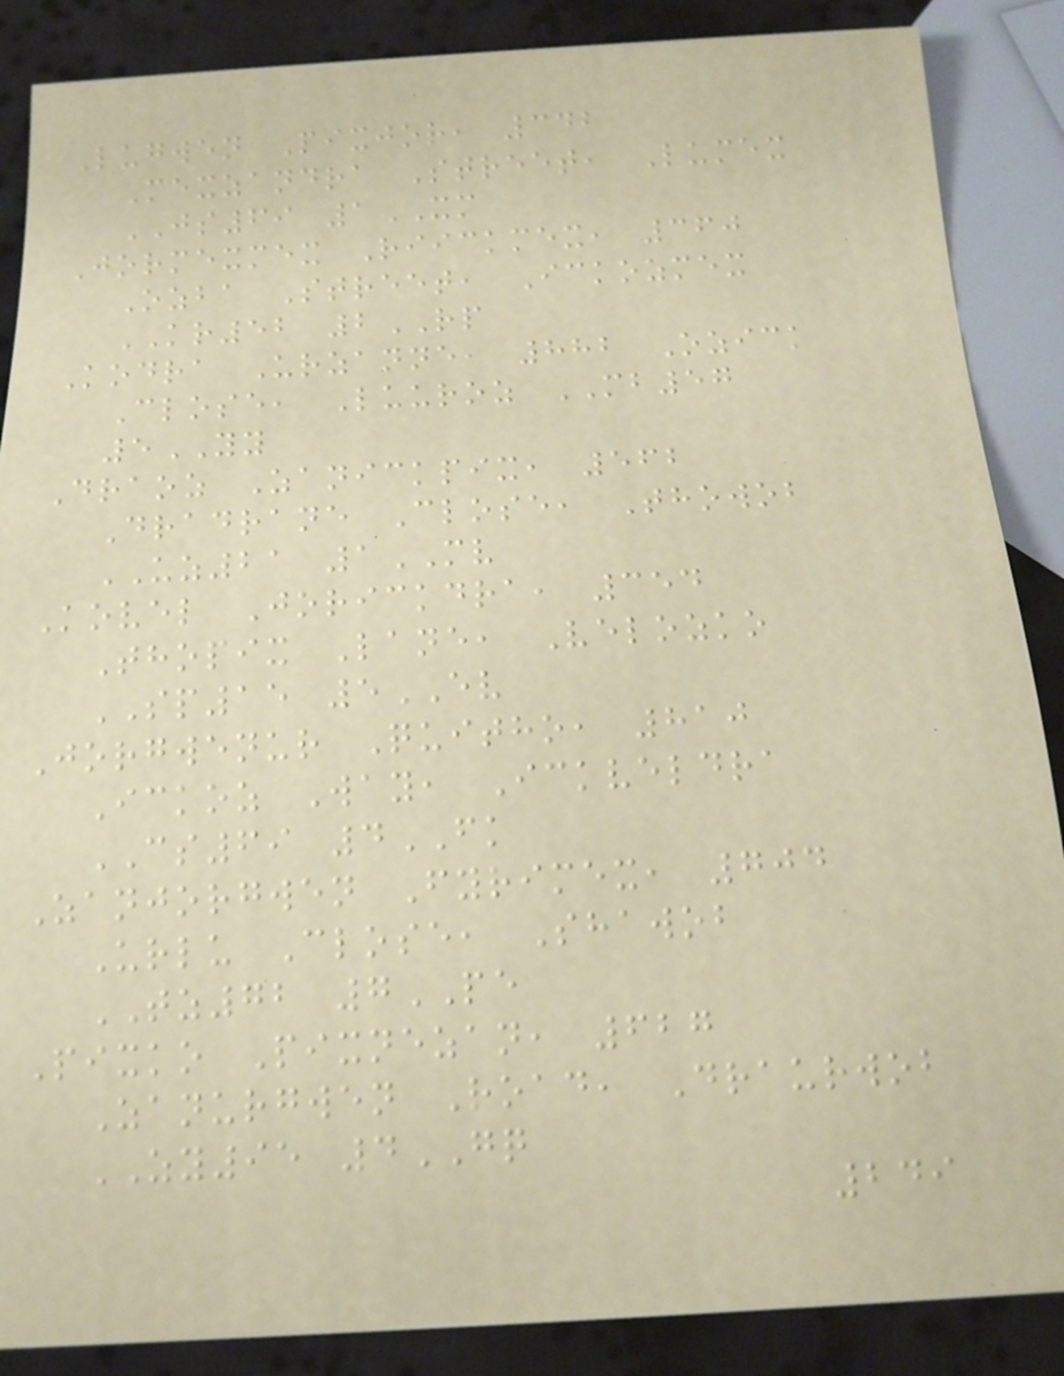Lugwen Pixjor, 342
Mexzandra Street, Lumex
JS69 1XM
Jormexmex Riickmex, 360
Ozba Street, Ickozmex
KR52 2RP
Kodra Urzanne, 882 Ozick
Close, Luuroz MB57
5YY
Draoz Zanickpix, 562
Dradrane Close, Thowob
UZ21 1MV
Kovel Jorickdra, 354
Thopix Lane, Velozko
SP15 5EV
Jorgwenur Quitho, 810
Ickoz Way, Ickveldra
CS69 4FK
Zanjorgwen Fyrimex, 704
Urlu Close, Shawob
TZ72 7PE
Pixko Pixnezan, 627
Zanurgwen Road, Draurwob
ZY95 4GQ
249
